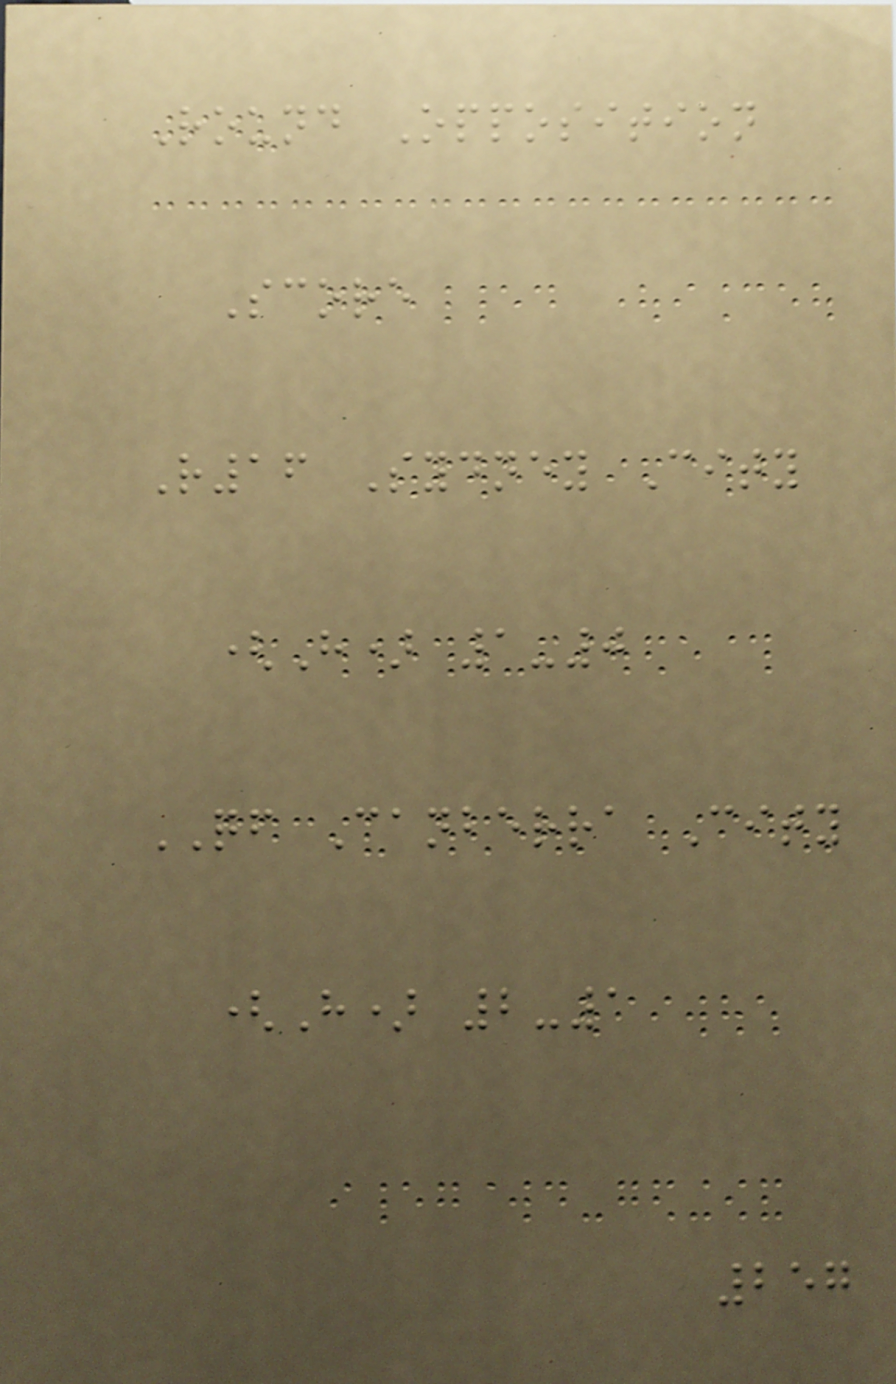Round Opposition
Score
R16 Sydney City
(H) 1-0
QF Canberra City
(H) 2-1
257
